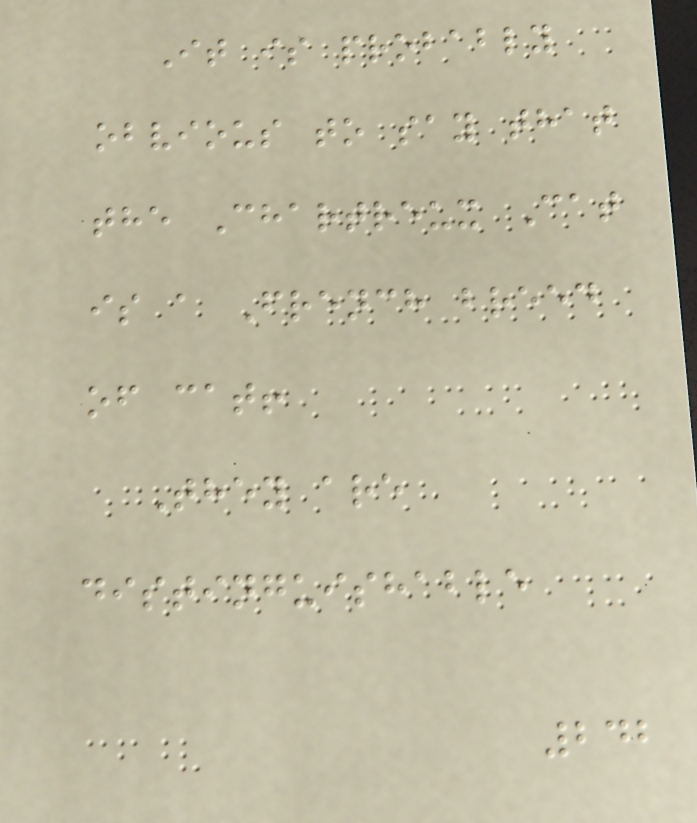It is probably
obvious to say that
the Chartreux Cat
is a French breed
of cat!
They are
distinguishable
242
